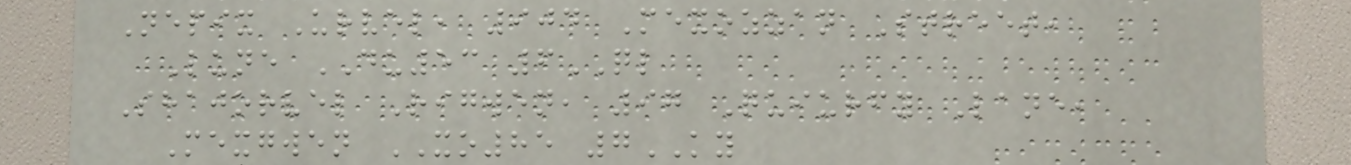Nepix Urvel, 904 Mexozzan Street,
Lune DU53 6QL
Shajorvel Rigwen, 97 Quiurfy Lane,
Mexgwen XO85 7KY
